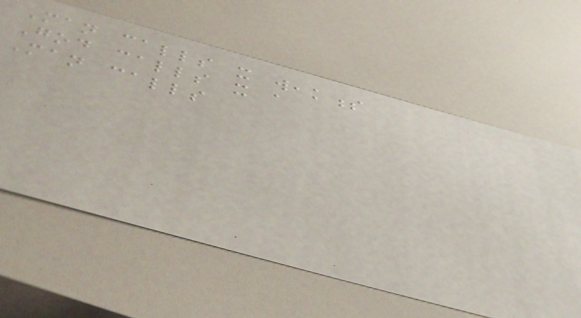Man calls it weakness
God calls it a
Man calls
